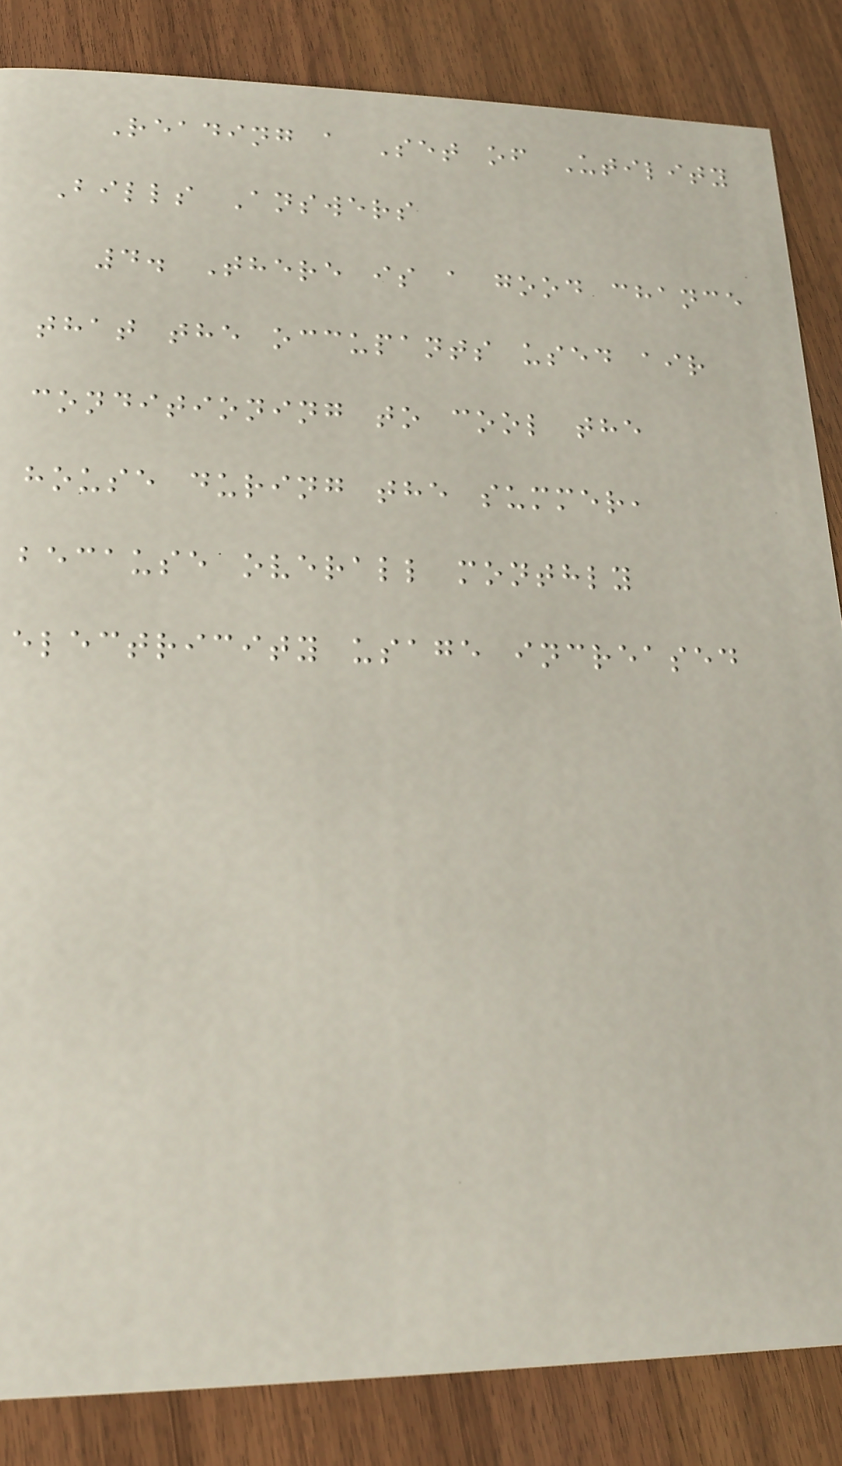Reading a Set of Utility
Bills Answers
4. There is a good chance
that the occupants used air
conditioning to cool the
house during the summer,
because overall monthly
electricity usage increased
